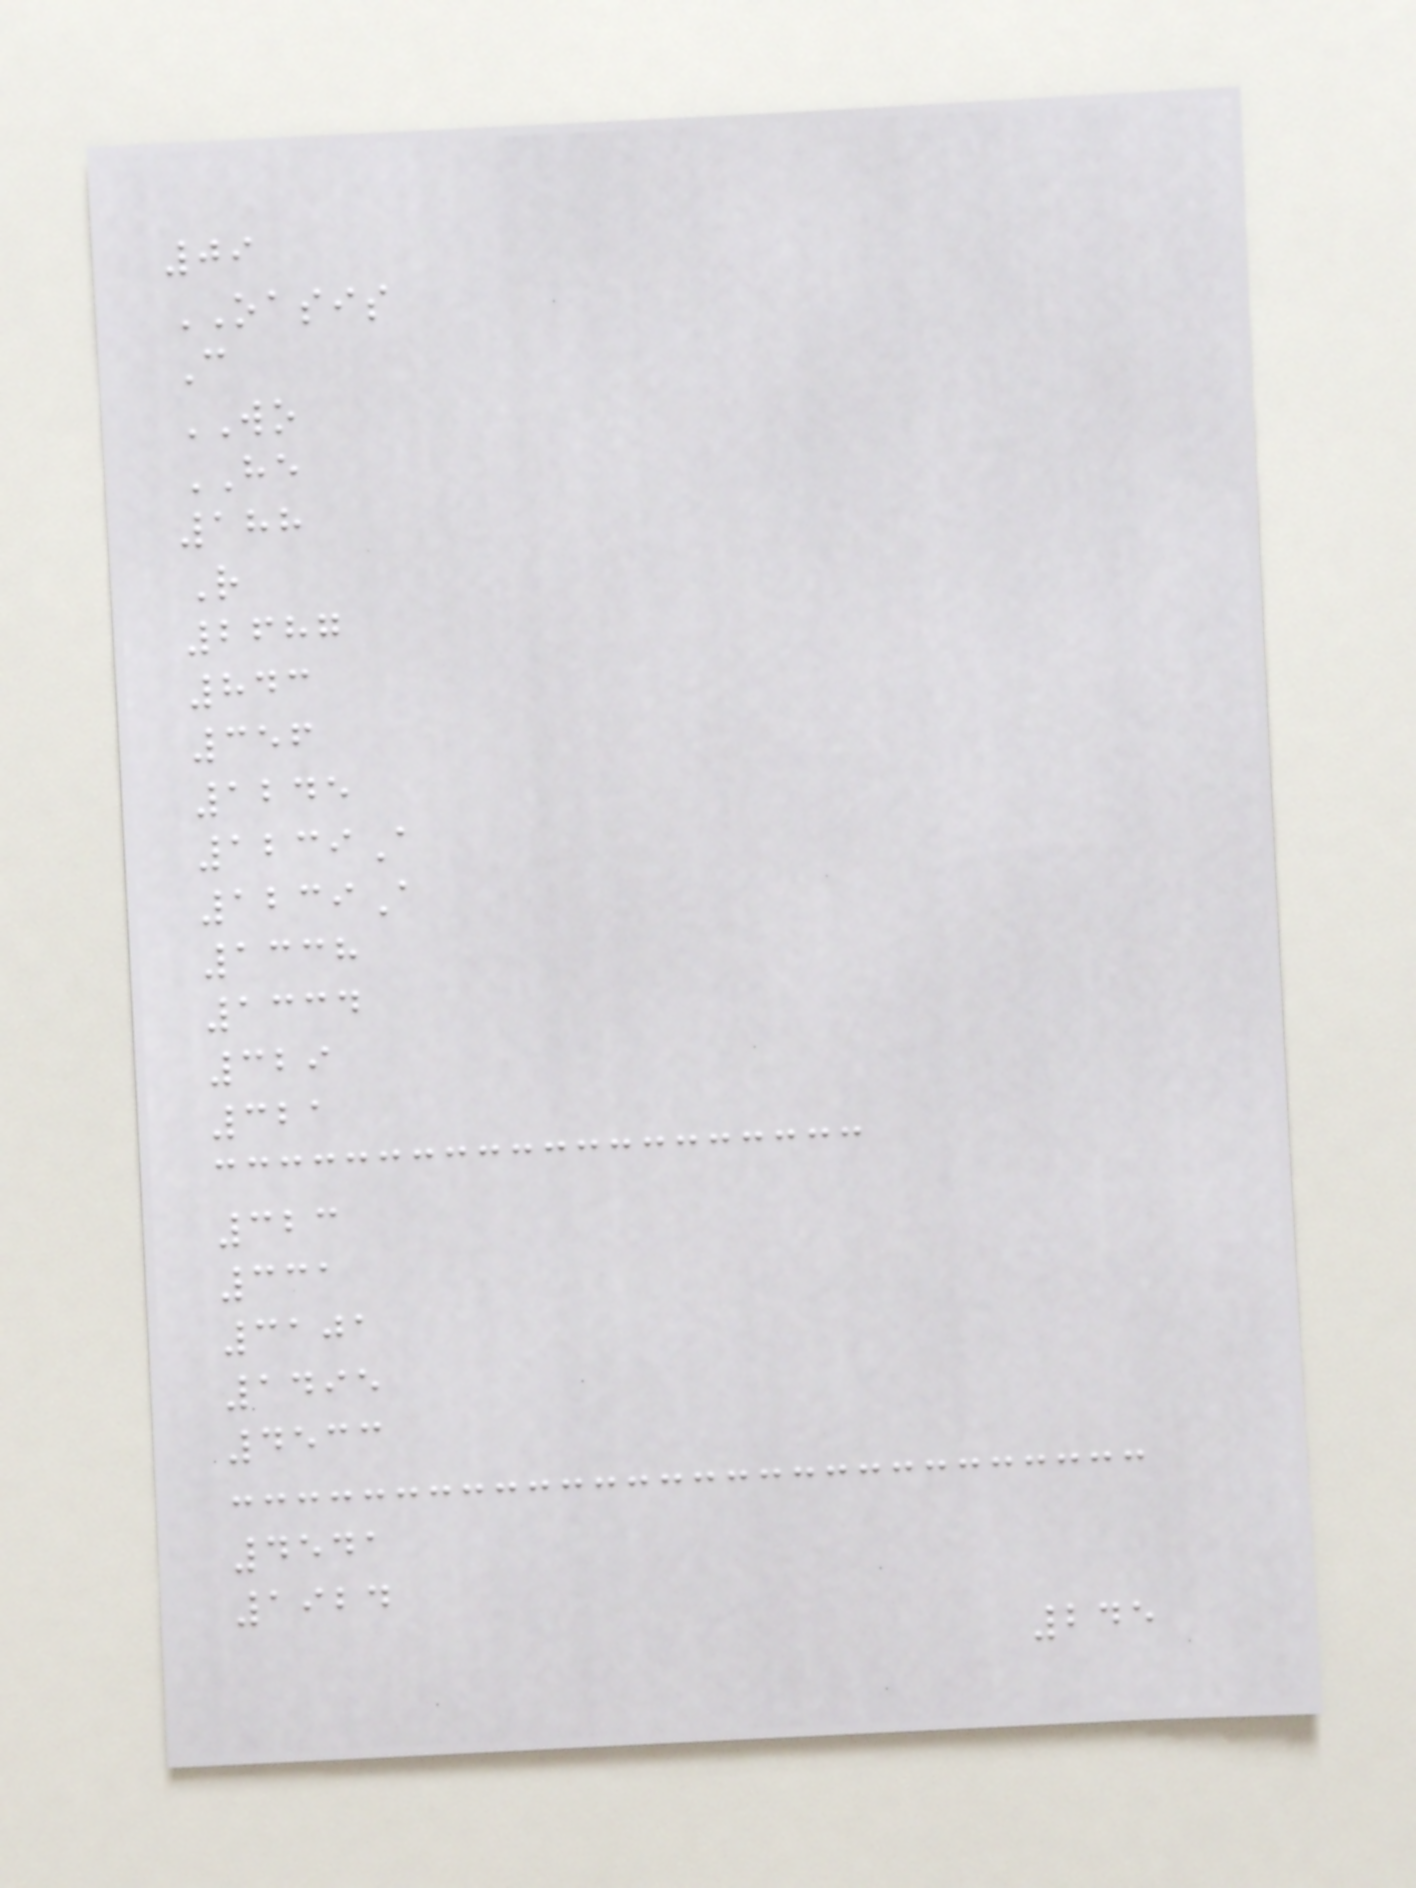09
OASIS
C
WO
HE
188
R
2687
843
356
1245
1239A
1239A
1338
1334
329
321
323
331
3101
1495
4533
4541
1924
245
